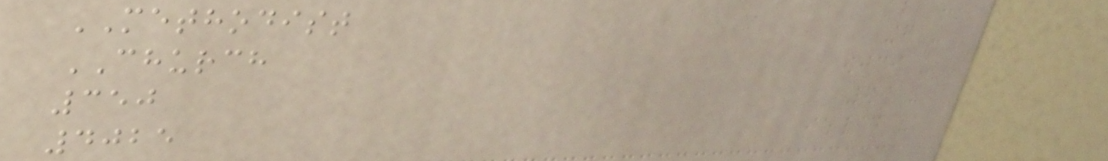METHODIST
CHURCH
350
4025
